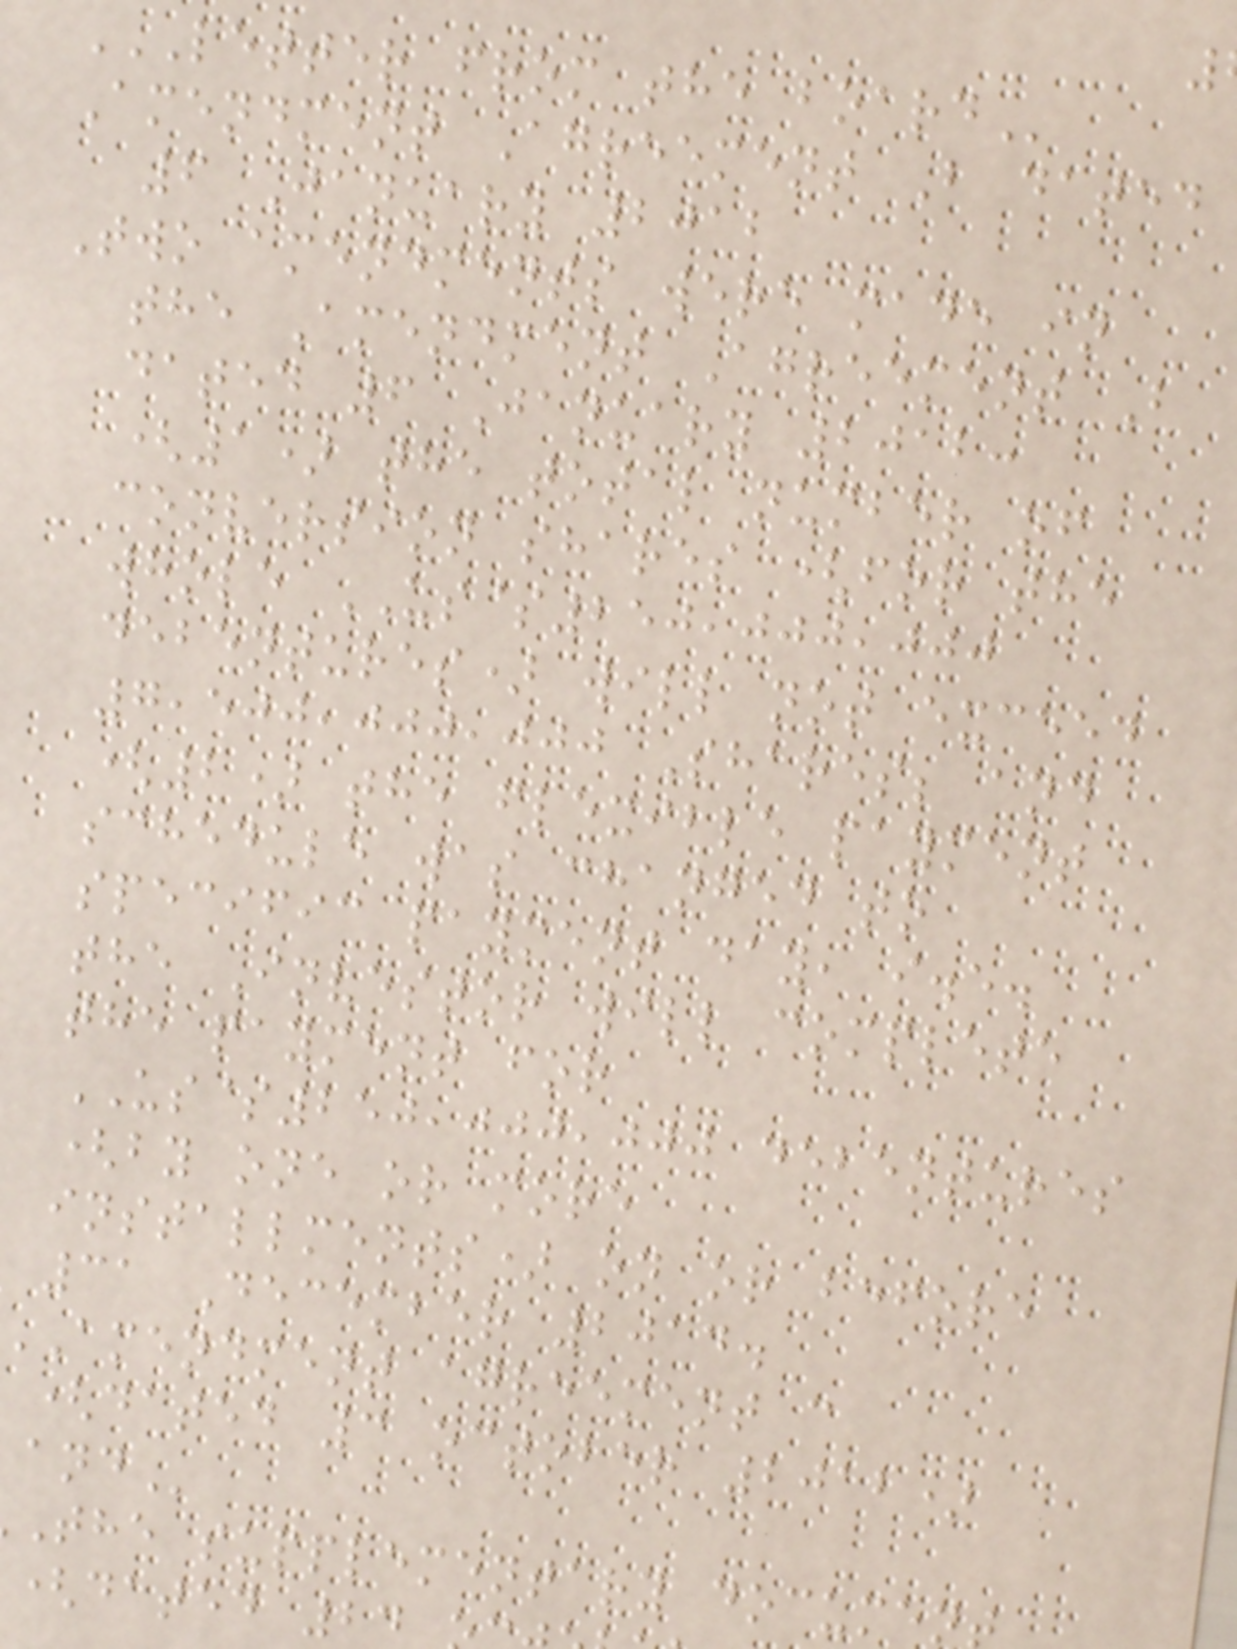LETTER FROM THE BOARD
Amendment Agreement B dated
6 January 2012
Two amendments were made in
the Amendment Agreement B
dated 6 January 2012:
(1) the total number of
conversion shares (for the
whole US$250,000,000
debentures) will not exceed
7,500,000,000 Shares; and
(2) the flexible payment
schedule was changed to
specific payment day, i.e.
the Investor will complete
the payment for
US$250,000,000 debentures
(by one or more
installments) on or before
31 December 2014.
amendment agreement c
(dated 3 october 2012)
the supplementary
(dated 24
